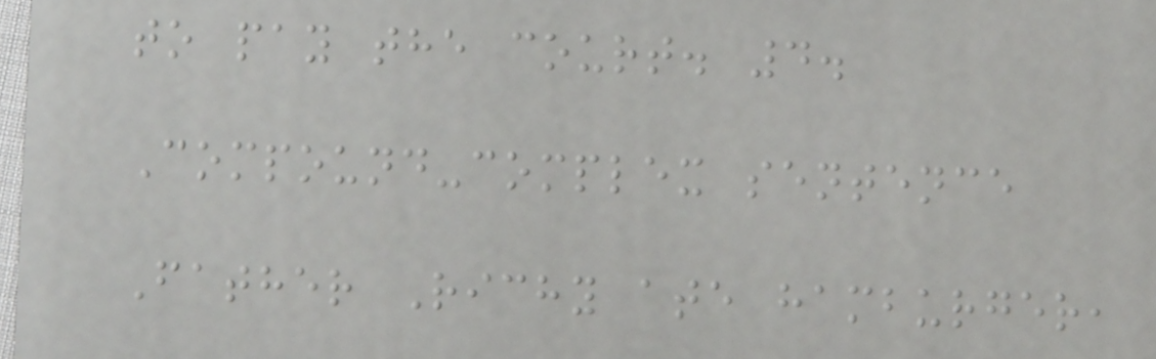to pay the court. 4.
Compound-complex sentence
Father Richy ate hamburger,
